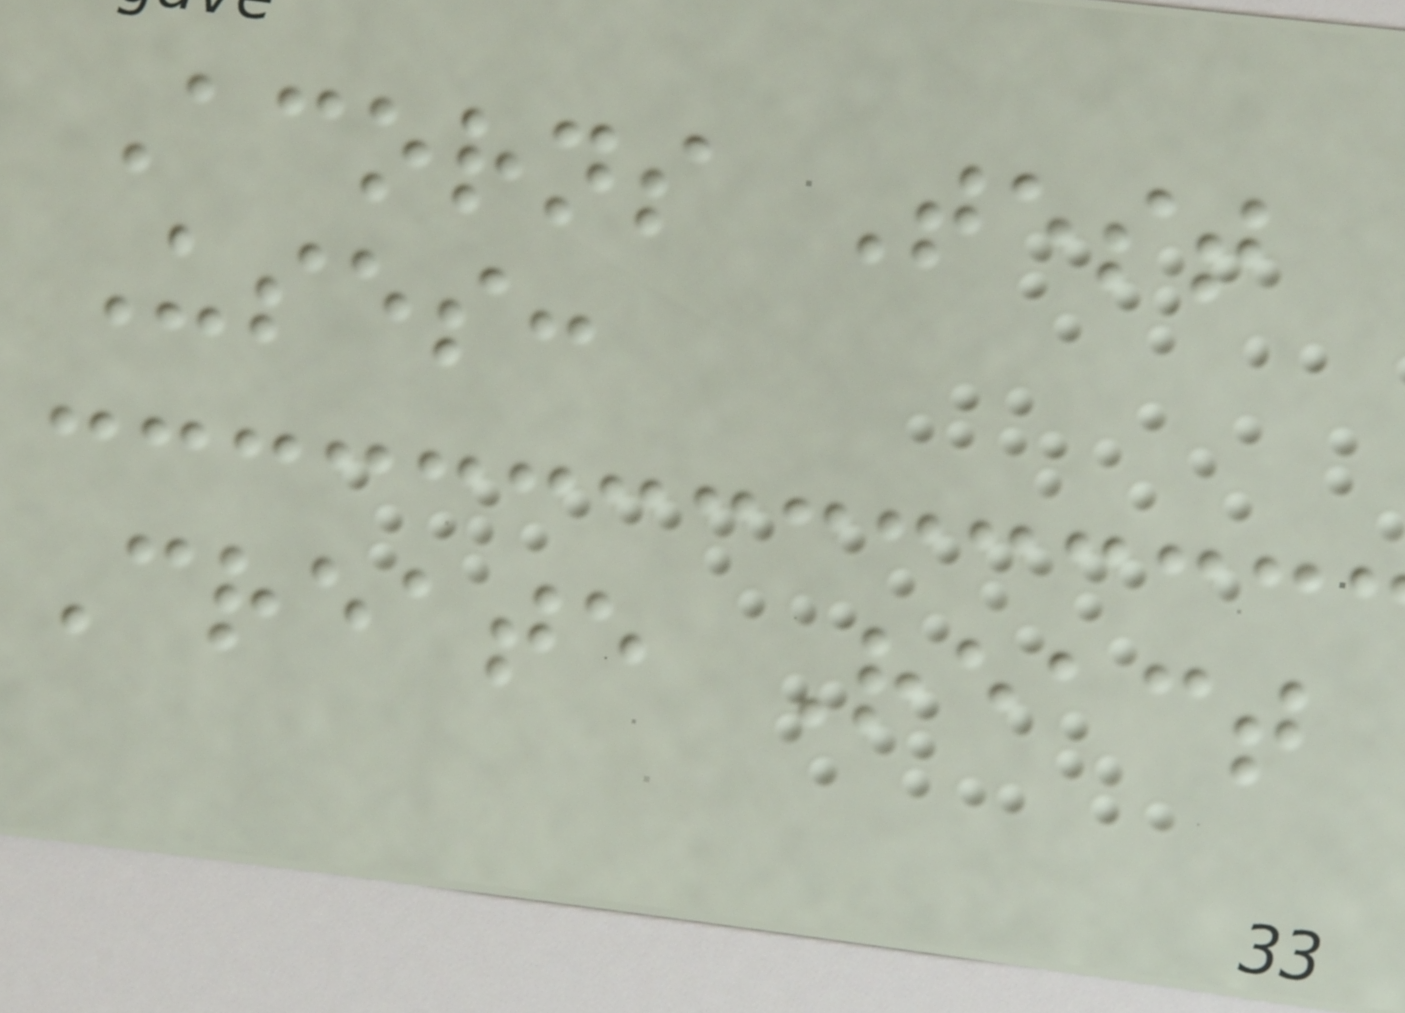Acorns Test
Uses:
Create React
